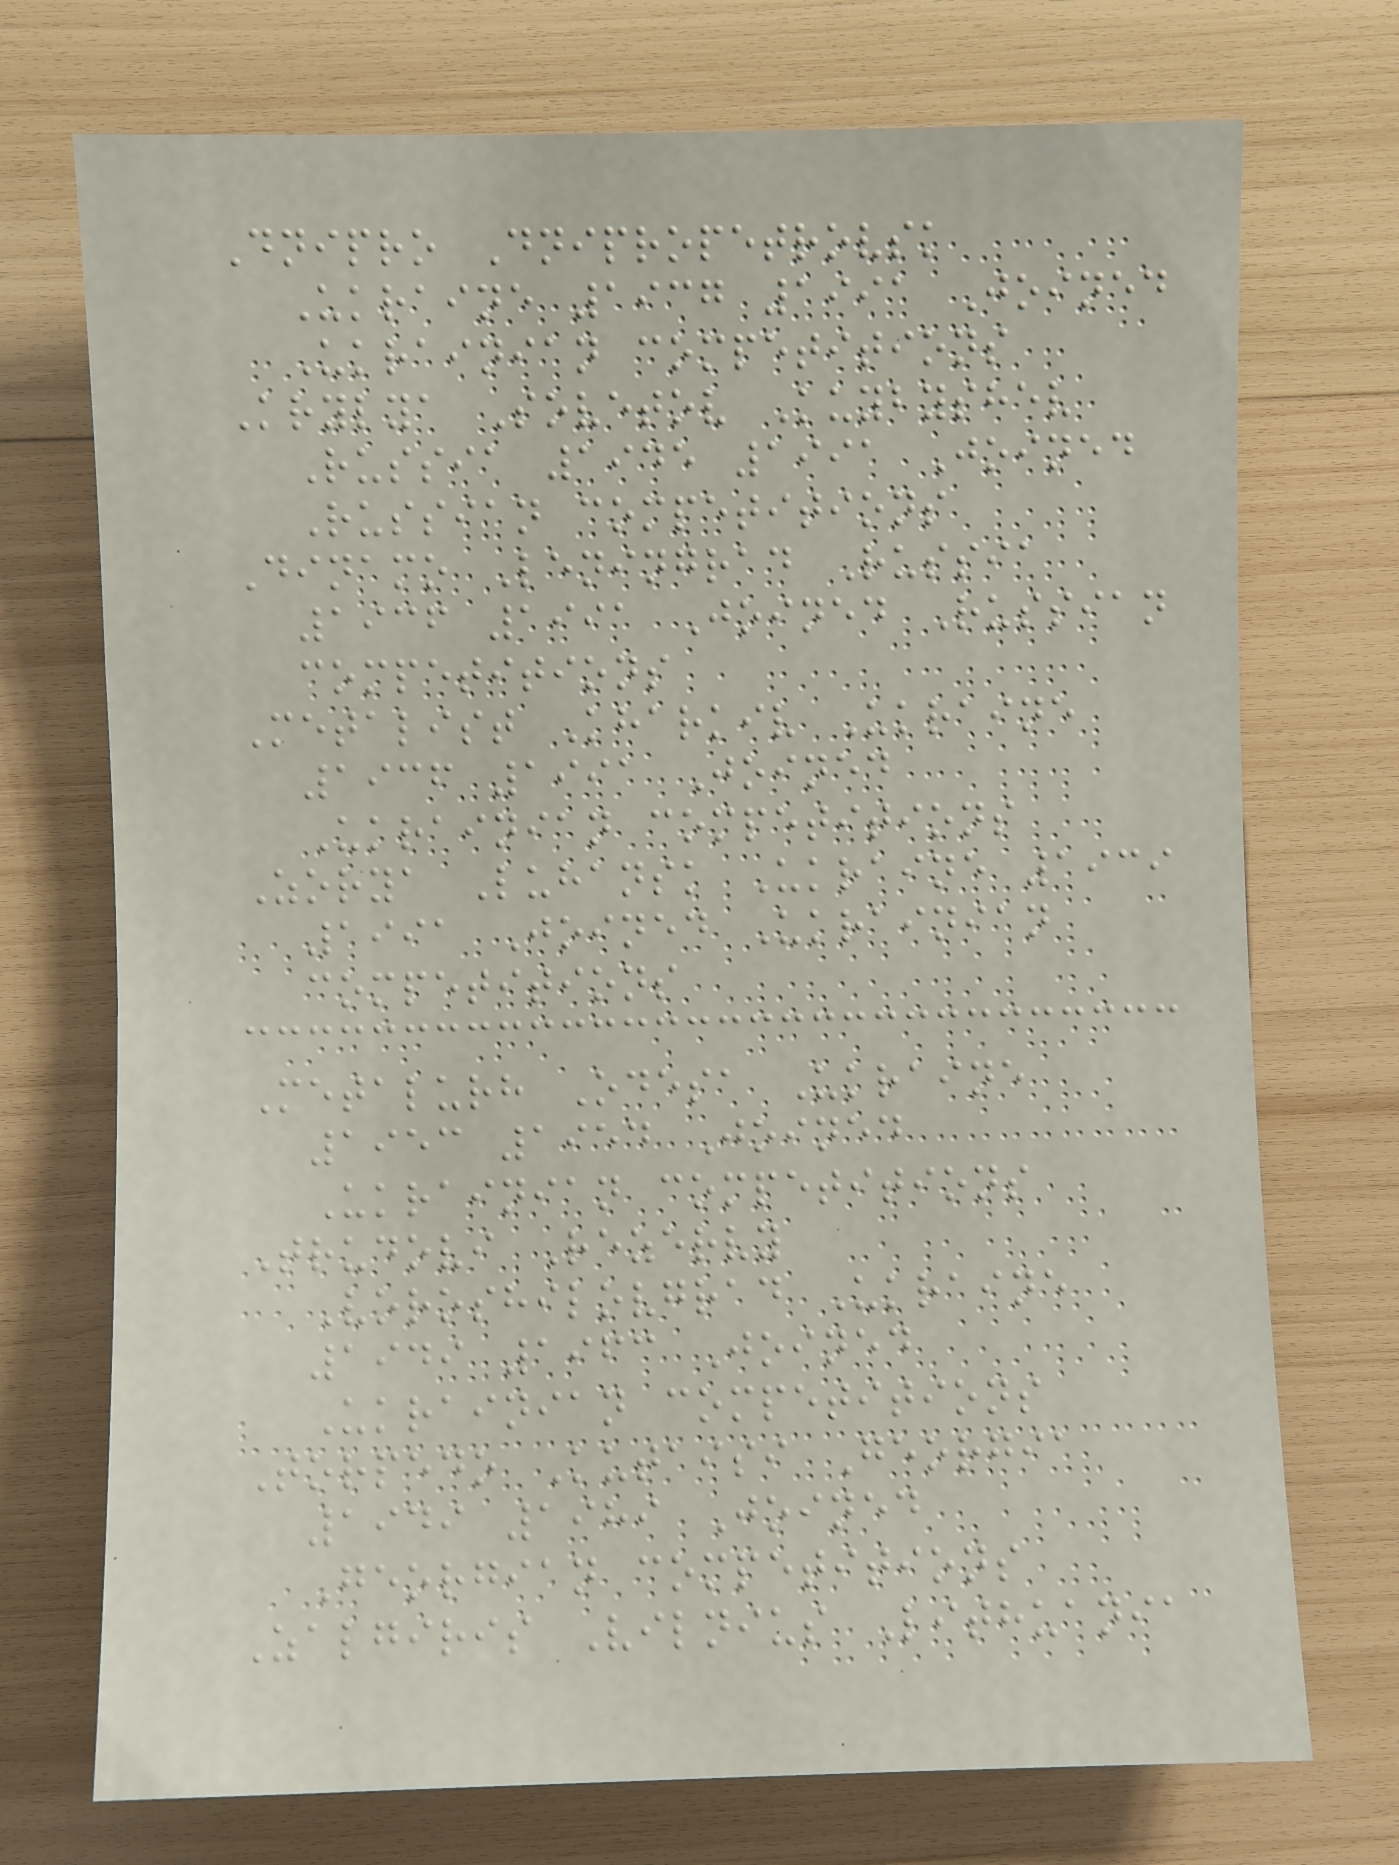Dnipro Dnipropetrovsk
Ukraine 1937 1991 Joined
Ukrainian competitions
Krylya Sovetov Kuybyshev
Russia 1945 1991 Joined
Russian competitions
Dinamo Leningrad Russia
1936 1991 Joined Russian
competitions
Metalist Kharkiv Ukraine
1936 1991 Joined
Ukrainian competitions
Zorya Luhansk Ukraine 1939
1991 Joined Ukrainian
competitions
Metalurh Odesa Ukraine
1953 1954 Joined
Ukrainian competitions
Trudovi Rezervy
Voroshilovgrad Ukraine
1949 1963 Joined
Ukrainian competitions
Torpedo Kutaisi Georgia
1949 1989 Joined
Georgian competitions
Zalgiris Vilnius Lithuania
